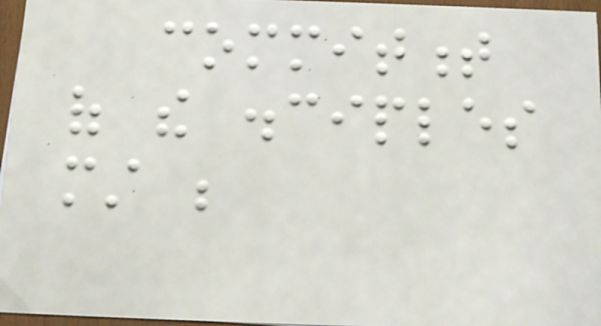commitment
of the disciples
must be
